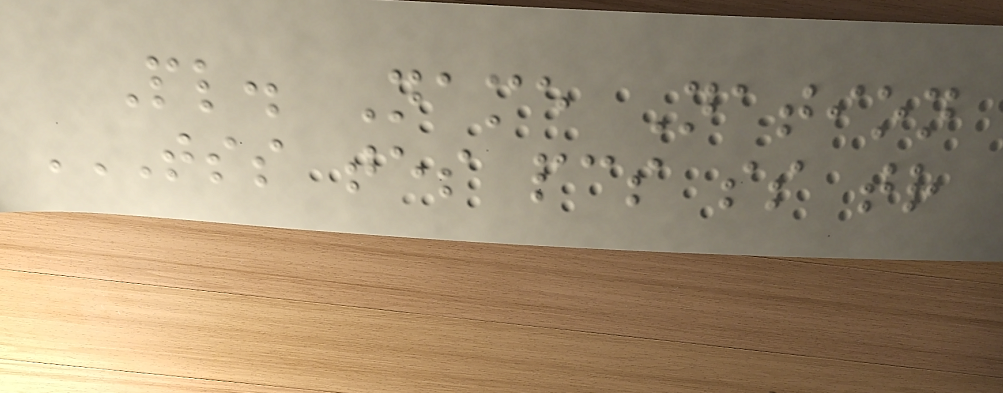Pl. Name Nation
TSS TES PCS SS TR
